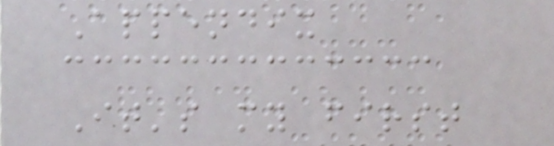Appendix
It's my first
